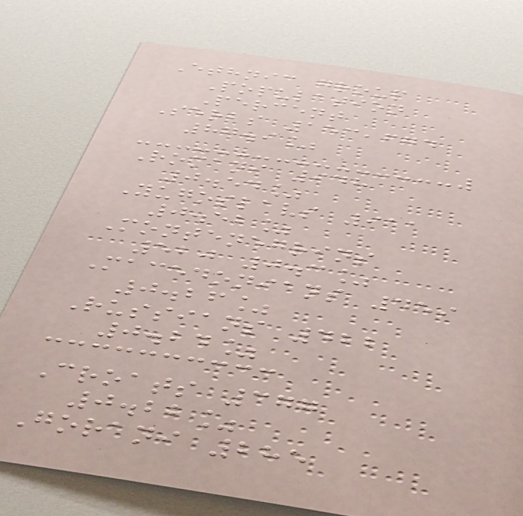Ethnic group
Population
Percent
Serbs 153,674
87.9%
Romani 948
0.54%
Yugoslavs 911
0.52%
Montenegrins
520 0.3%
Macedonians 459
0.26%
Russians 422
0.24%
Croats 377
0.22%
Gorani 285
